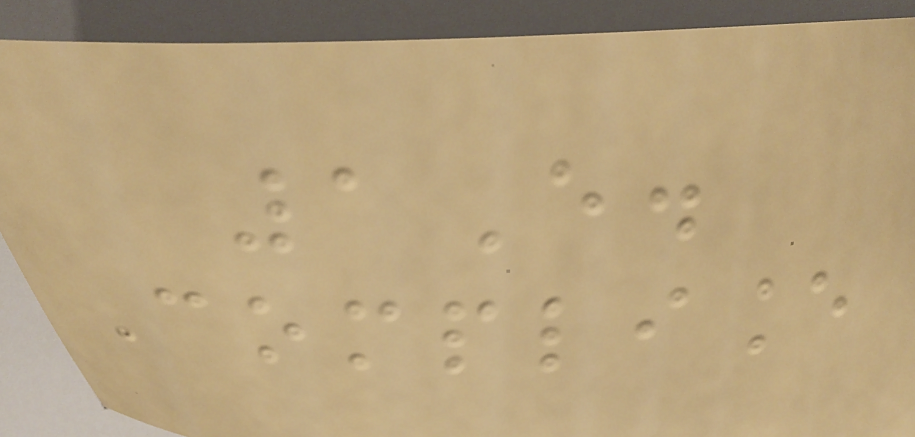1E.
Compliance
